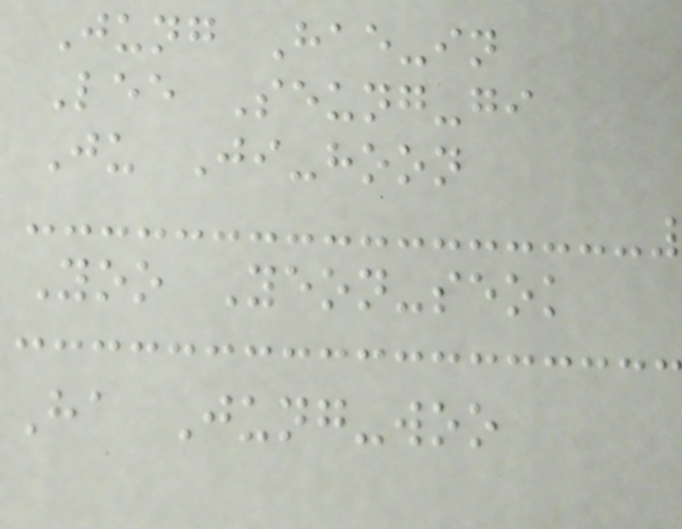Jung Hae-in
Lee Seung-gi
Ju Ji-hoon
Yoo Yeon-seok
Ha Jung-woo
